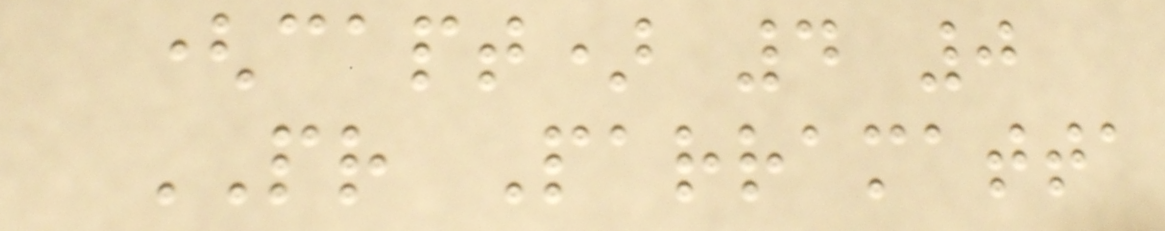(capt) 4 0
PR Parramatta
